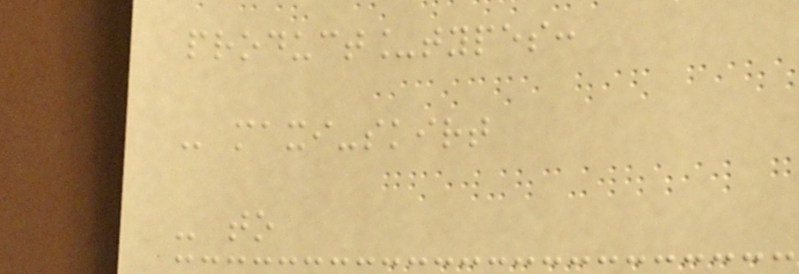product_types:
- maxi-skirt
- to
